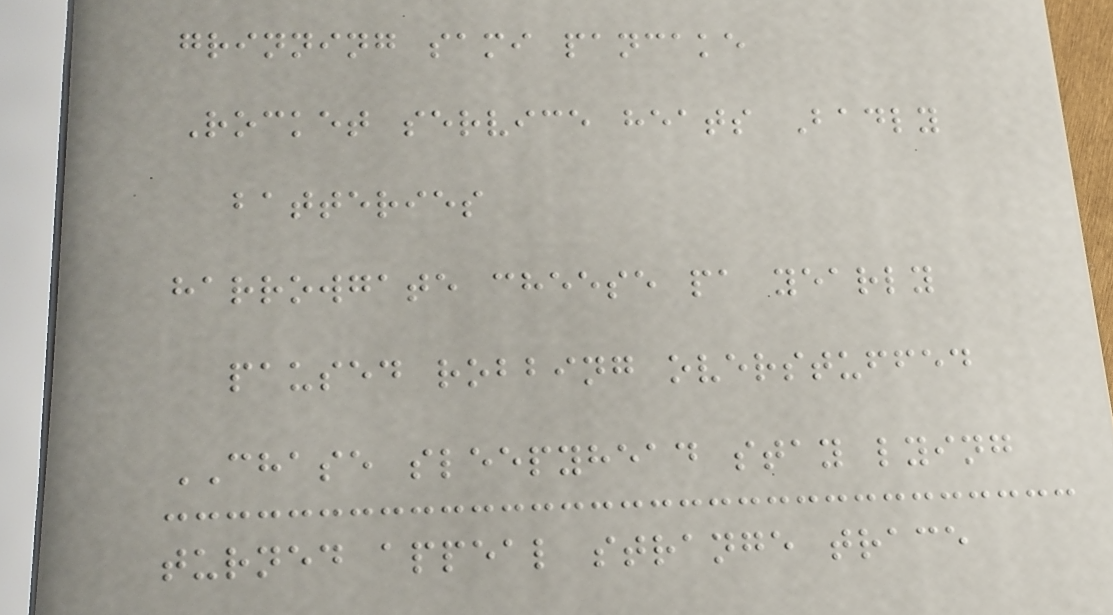grinning sami pancake
Rocket service heats Badly
batteries
harrowgate cheese pa yearly
paused robbing overstuffed
CHASE sleepyhead stay lying
turned appeal strange trace
